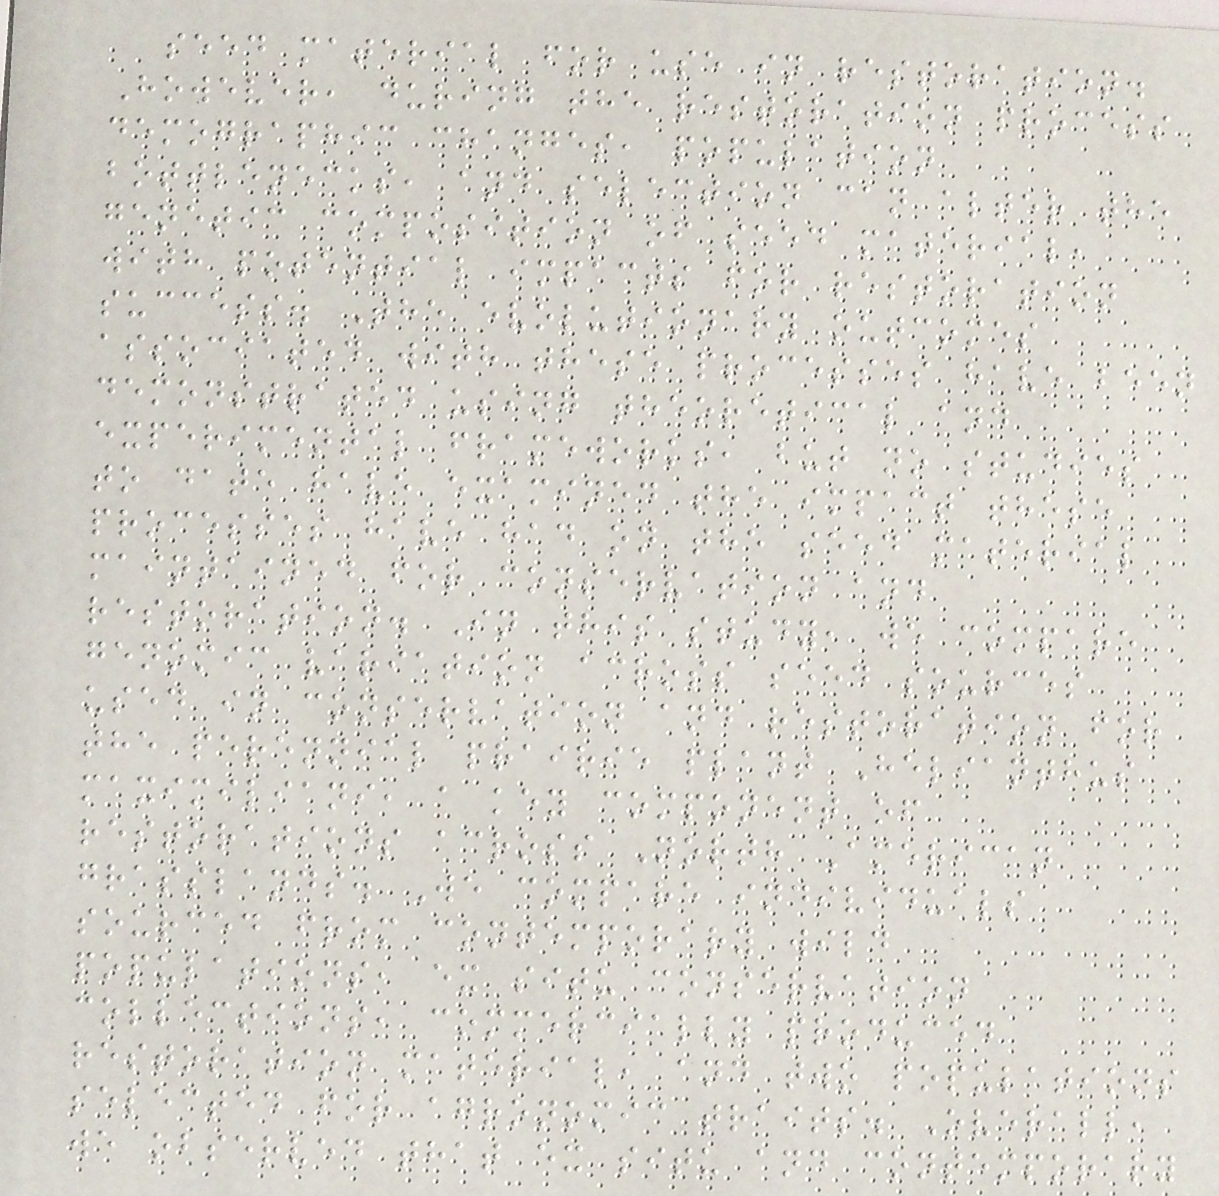seed material for use in restoration.
However, during the restoration process
demographic changes, population
bottlenecks, and selection can alter the
genetic composition of seed material,
with potential impacts for restoration
success. The evolutionary outcomes
associated with these processes have been
demonstrated using theoretical and
experimental frameworks, but no studies
to date have examined the impact these
processes have had on the seed material
maintained for conservation and
restoration. In this study, we compare
genomic variation across seed sources
used in conservation and restoration for
the perennial prairie plant Helianthus
maximiliani, a key component of
restorations across North American
grasslands. We compare individuals
sourced from contemporary wild
populations, ex situ conservation
collections, commercially produced
restoration material, and two populations
selected for agronomic traits. Overall,
we observed that ex situ and contemporary
